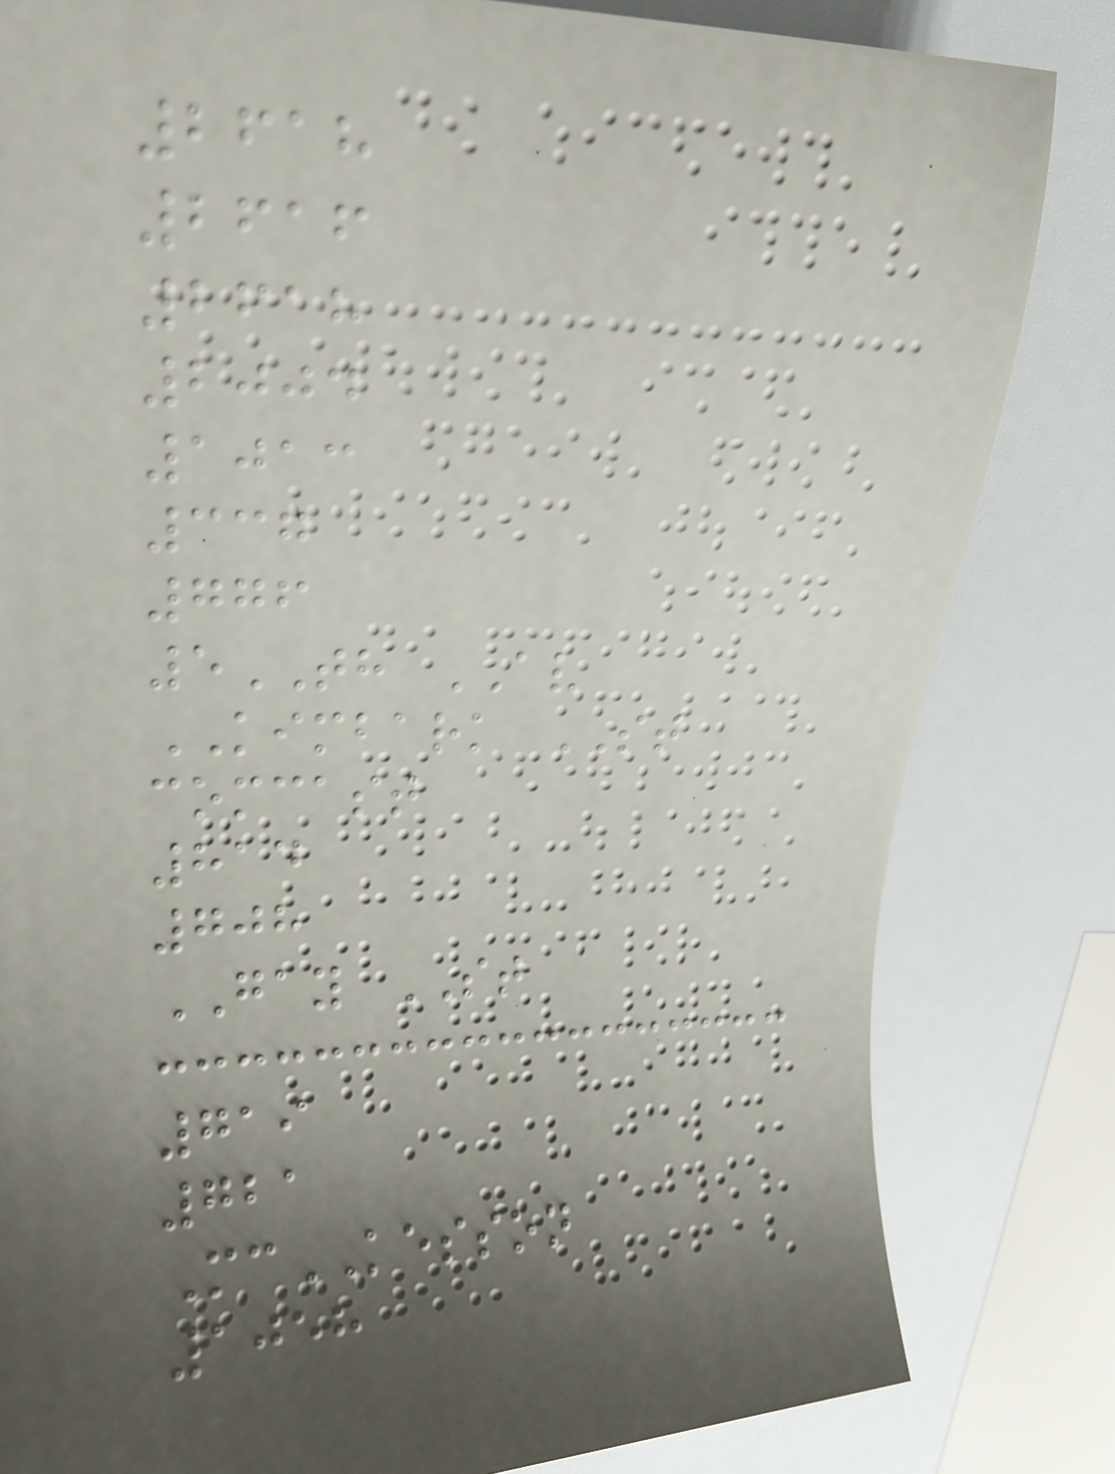2618
2616
2618
2004
1013
337
776
5TH AV
KIMBARK ST
comcast
814
708
GAY ST
719
721
McKESSON
1058
